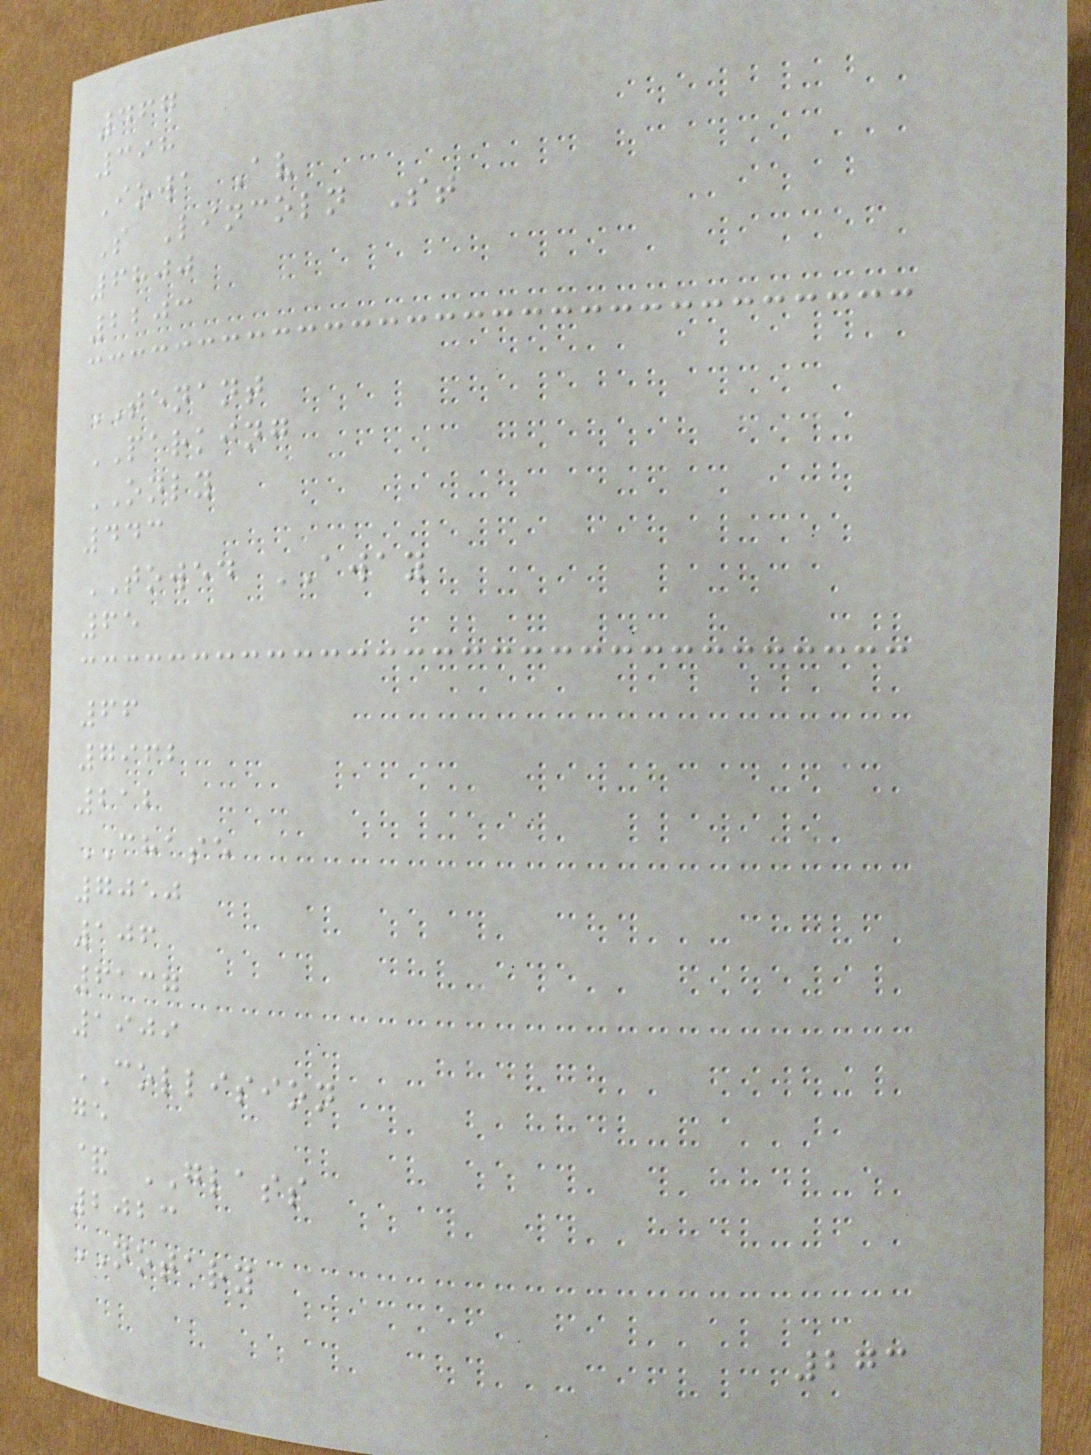467
398
Iowa Av
S Lincoln St
6800
2203
TENANT
PARKING
ONLY
443
TOWED AWAY
65
66
7962
212
CHASE
7050
106
6137
1909
COLLISION
ge
& GLASS
2023
NOTARY
273
